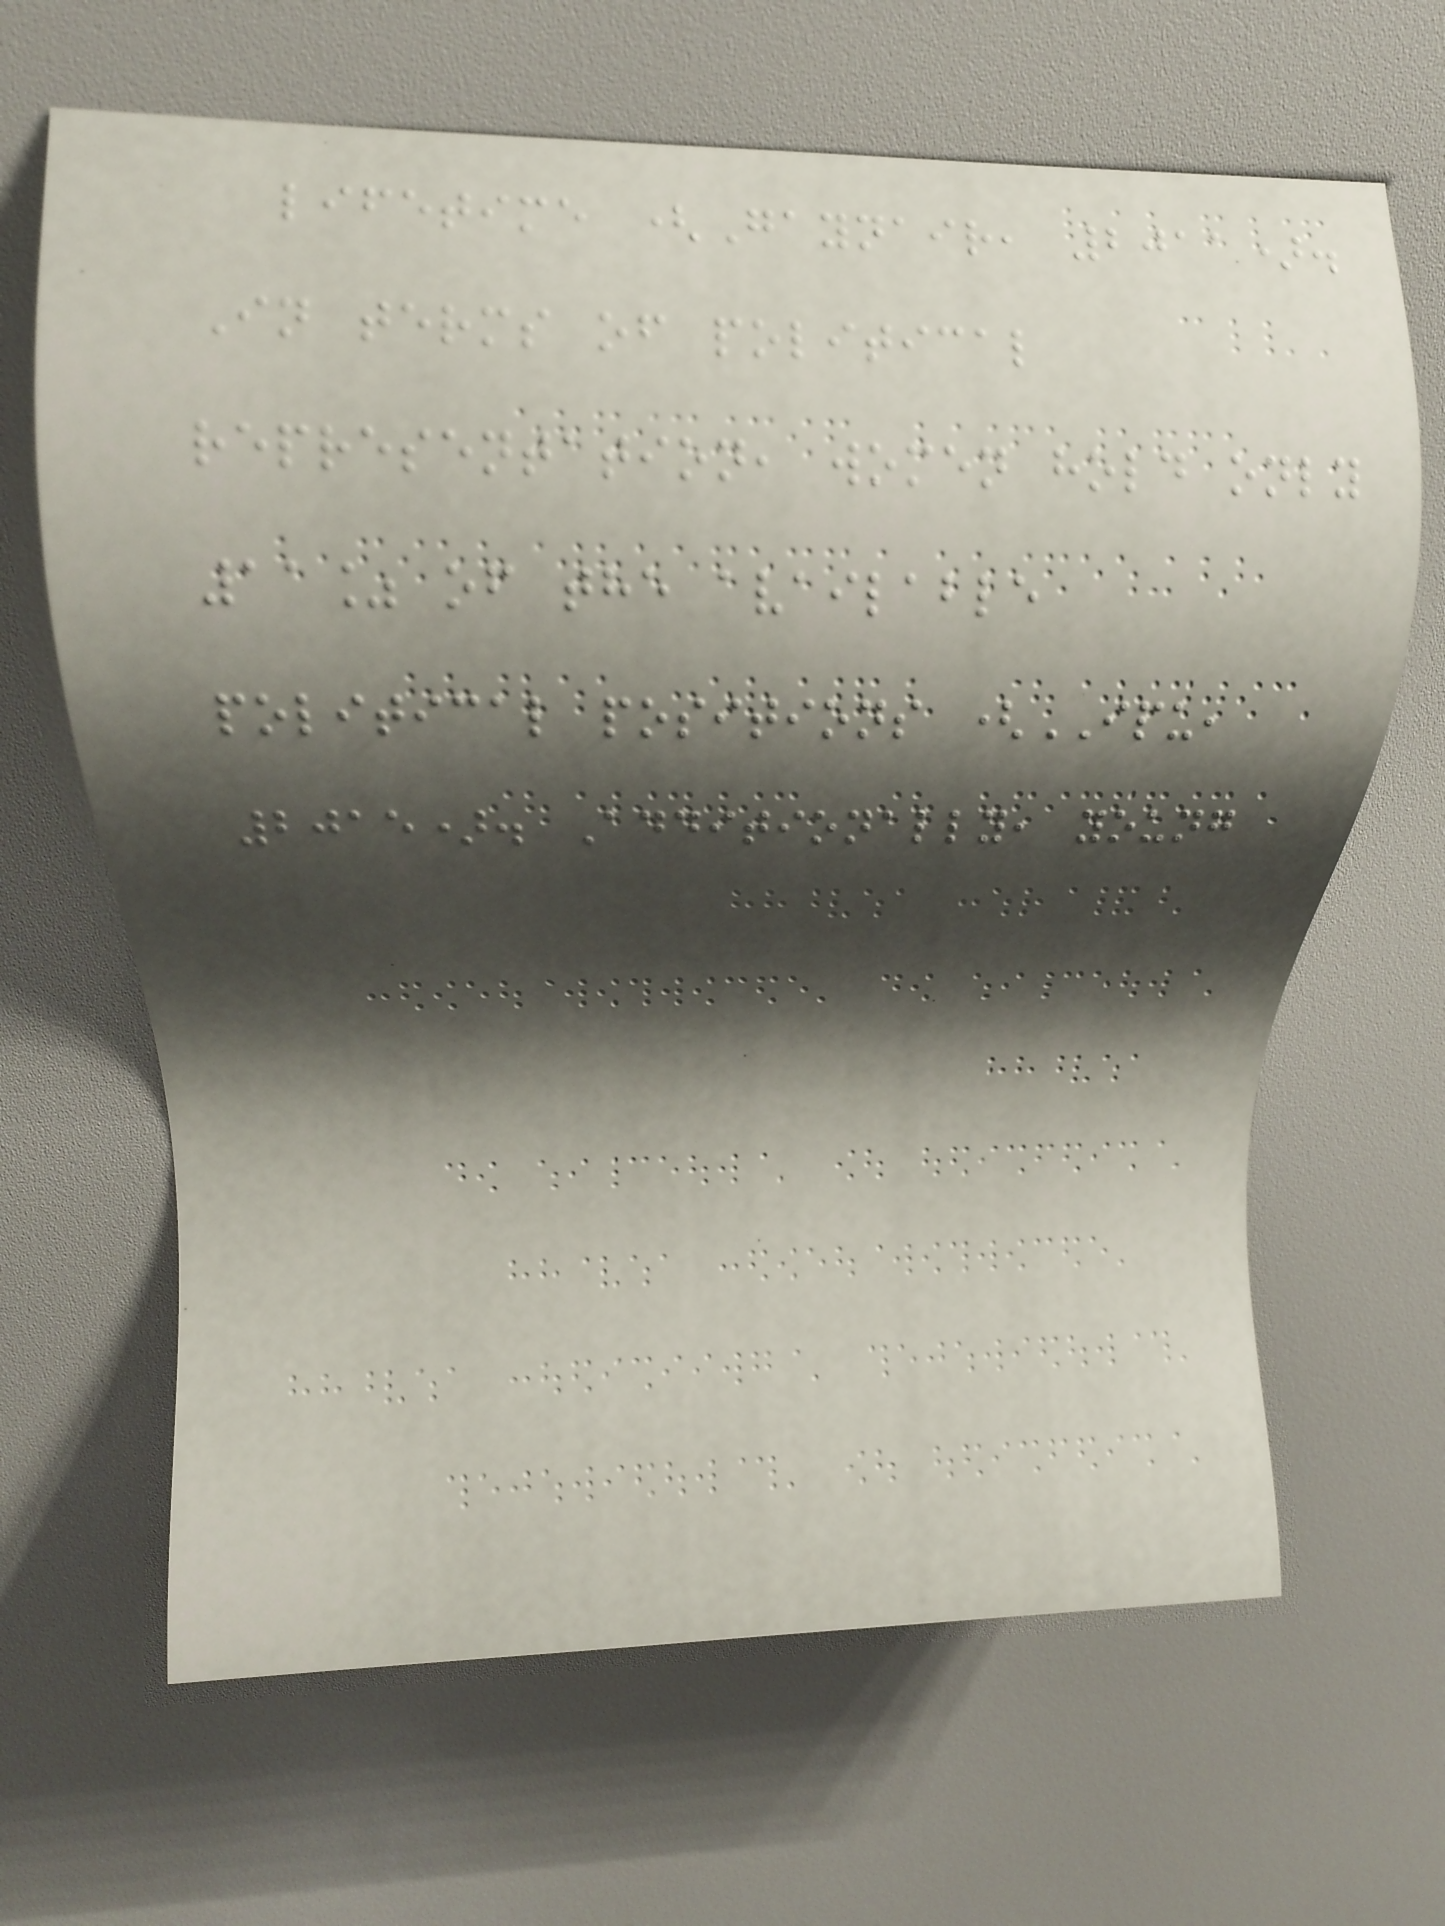lifetime (Gaynair, 2011).
In terms of political
representation, women hold only
11% of the available
political positions (IPU,
2015). Additionally, young
